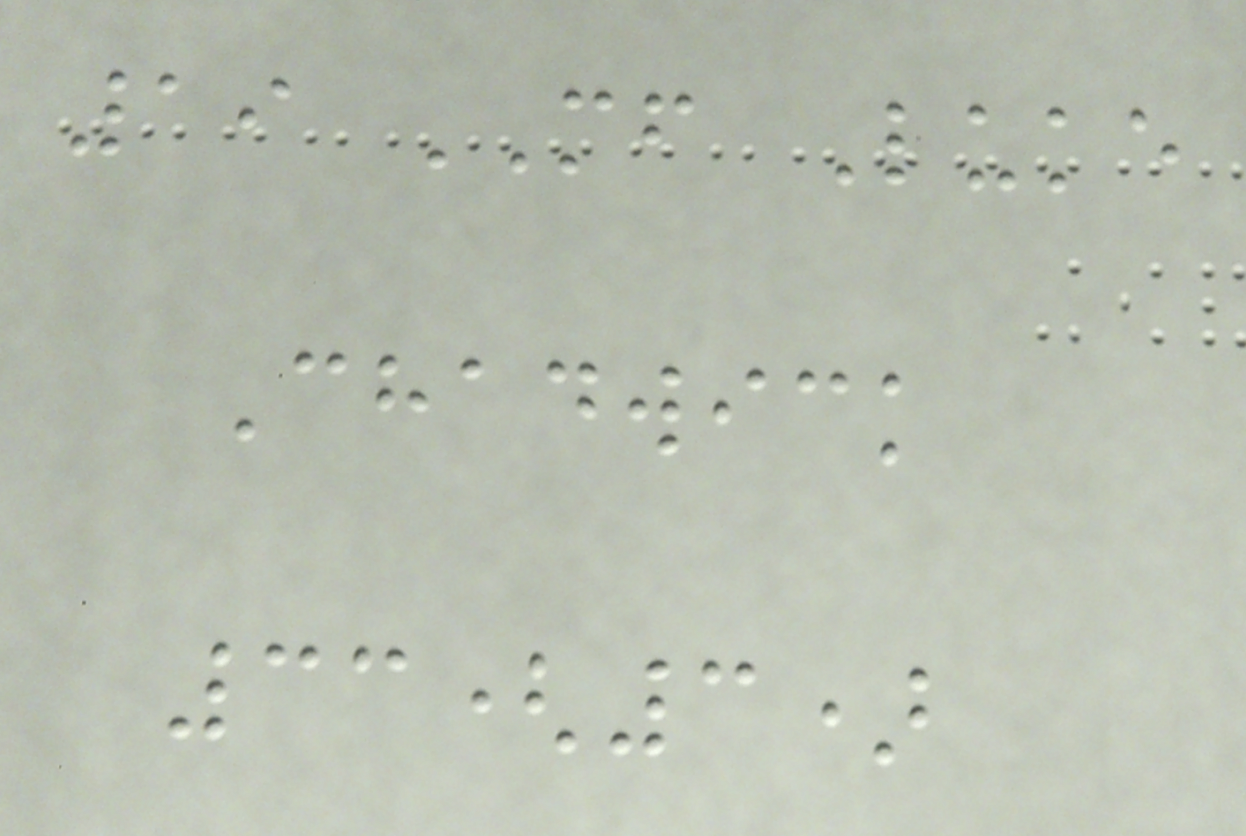19 MF Luke
Chadwick
33(3)
